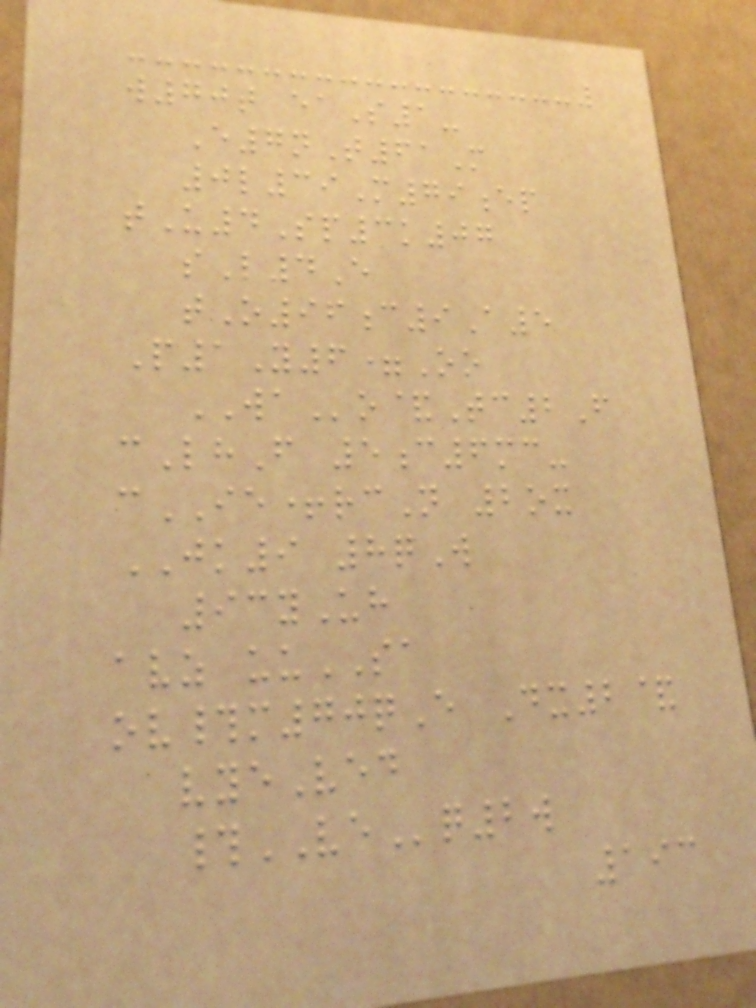w70t eaS1-
E7nT61M
0l39M79ep
tU4Sp3k07
sL4E
tO96c9A5
P1Y6=Oo
WAo&Tc2F
cLhF 5c6mc-
cIE+rcN 2ox
JK9 8qW
93yUh
avz uuSA
ov#m70qE Dx2&
vyeVed
#VEq2w
193
